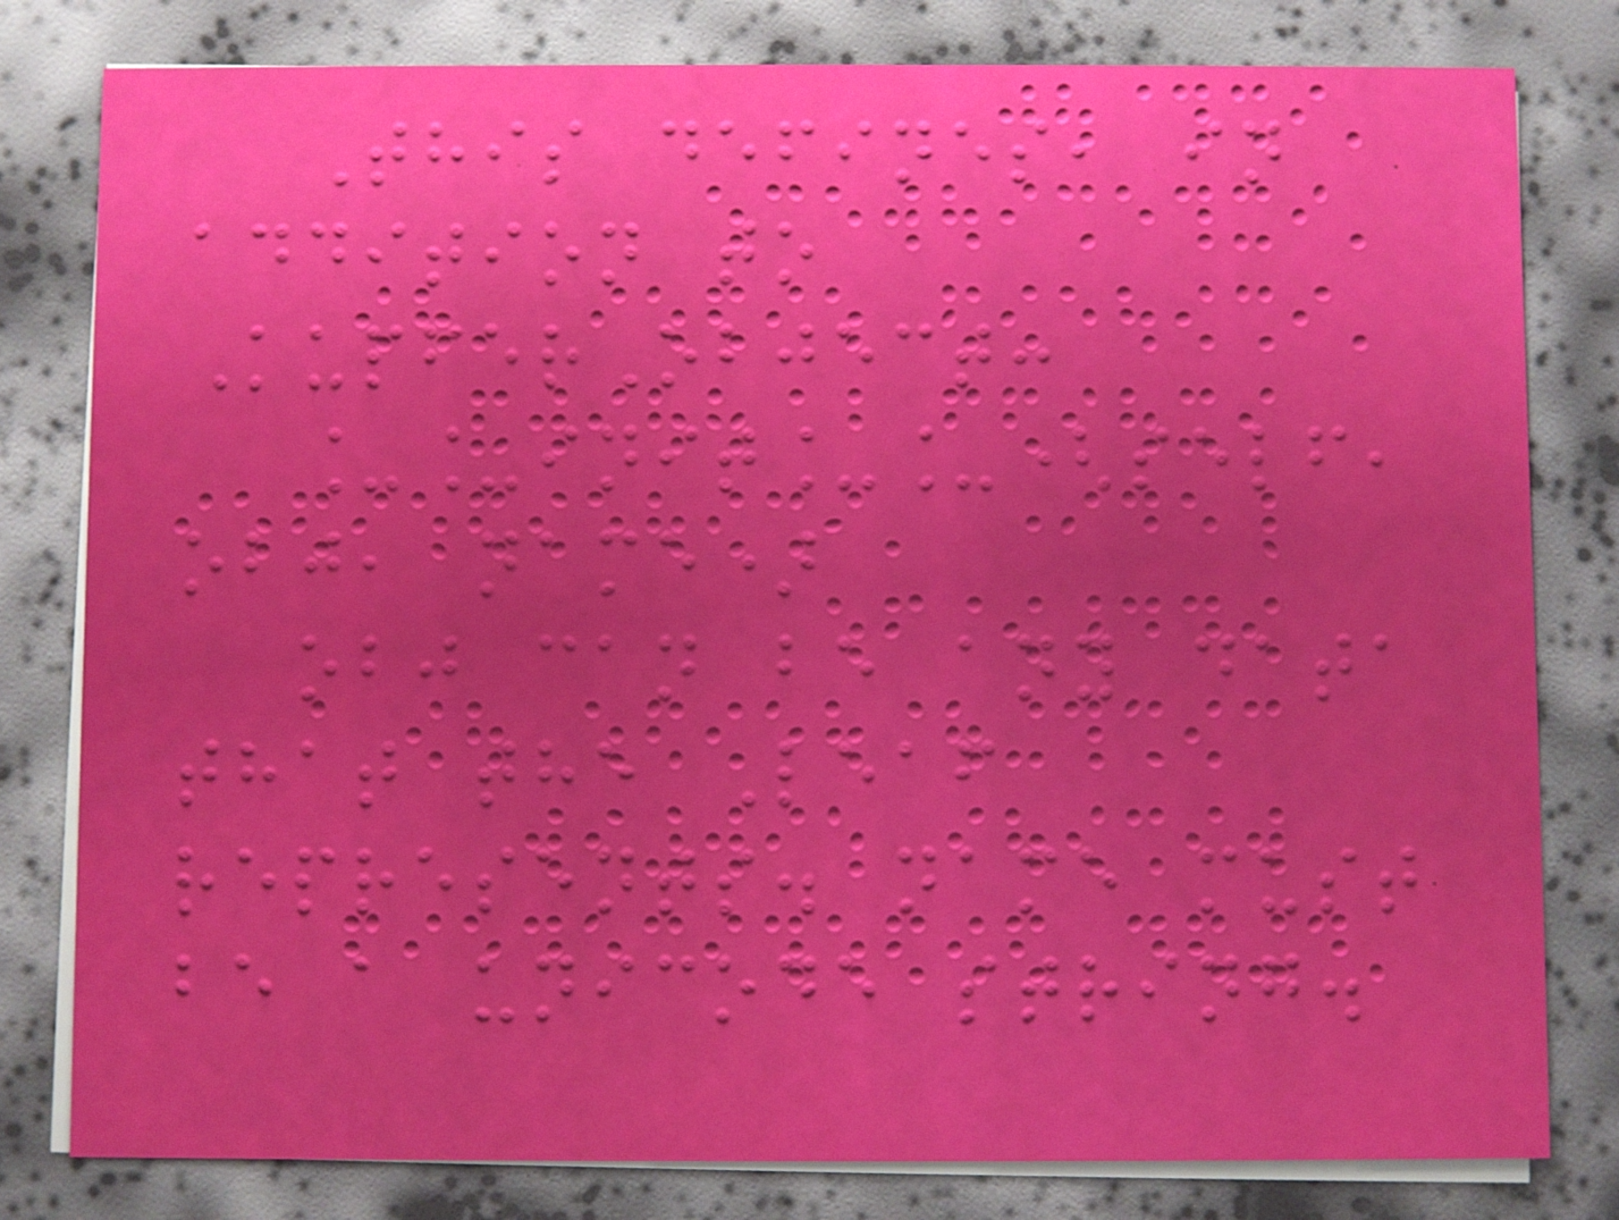This defines, in
addition to
KupferObject:
__init__(self,
obj, name)
obj can be any data
that the Leaf
represents. name must
be a unicode string.
